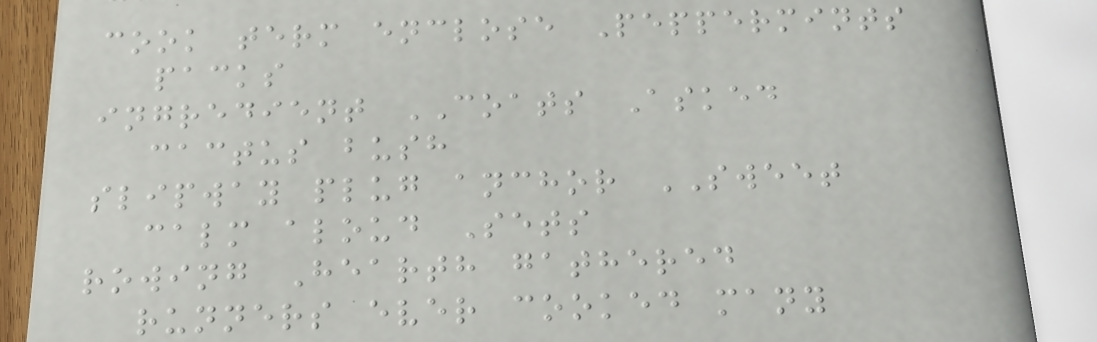cook term enclose Peppermints
packs
ingredient COATS Asked
cactus bush
slipway plug anchor SWEET
calm aloud Sets
rowing Hearth gathered
runners ever cooked many
